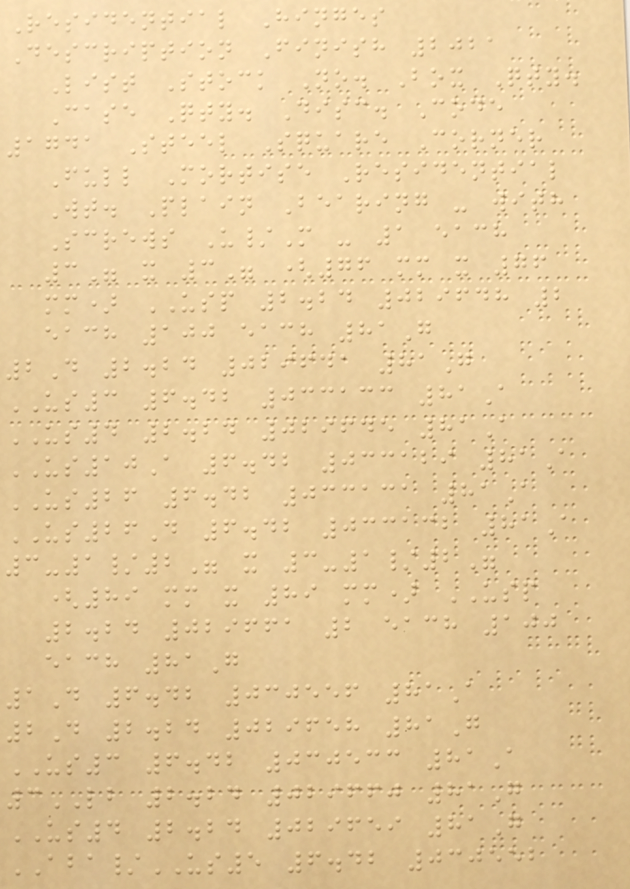Residential Hinges
Description Finish 2021
List Stock No. Box Qty.
Case Qty. Disc. Code
1741 Steel Square Corner
Full Mortise Residential
Wt. Plain Bearing - with
Screws U/M - 1 each
3" x 3" (76 mm x 76
mm) USP 2.24 029648 2
each 100 each 81G
2D 2.24 029641 81G
US3 6.42 033133 81A
US4 2.24 029645 81A
US10A 6.42 033129 81A
US26 6.42 033131 81A
US26D 6.42 033132 81A
3-1/2" x 3-1/2"
(89 mm x 89 mm) USP
2.24 029661 2 each 100
each 81G
1D 6.42 030556 81A
2D 2.24 029658 81G
US3 6.42 030533 81A
3LB 2.24 029660 81G
US4 2.24 029659 81G
ABA/US5 6.42 030552
